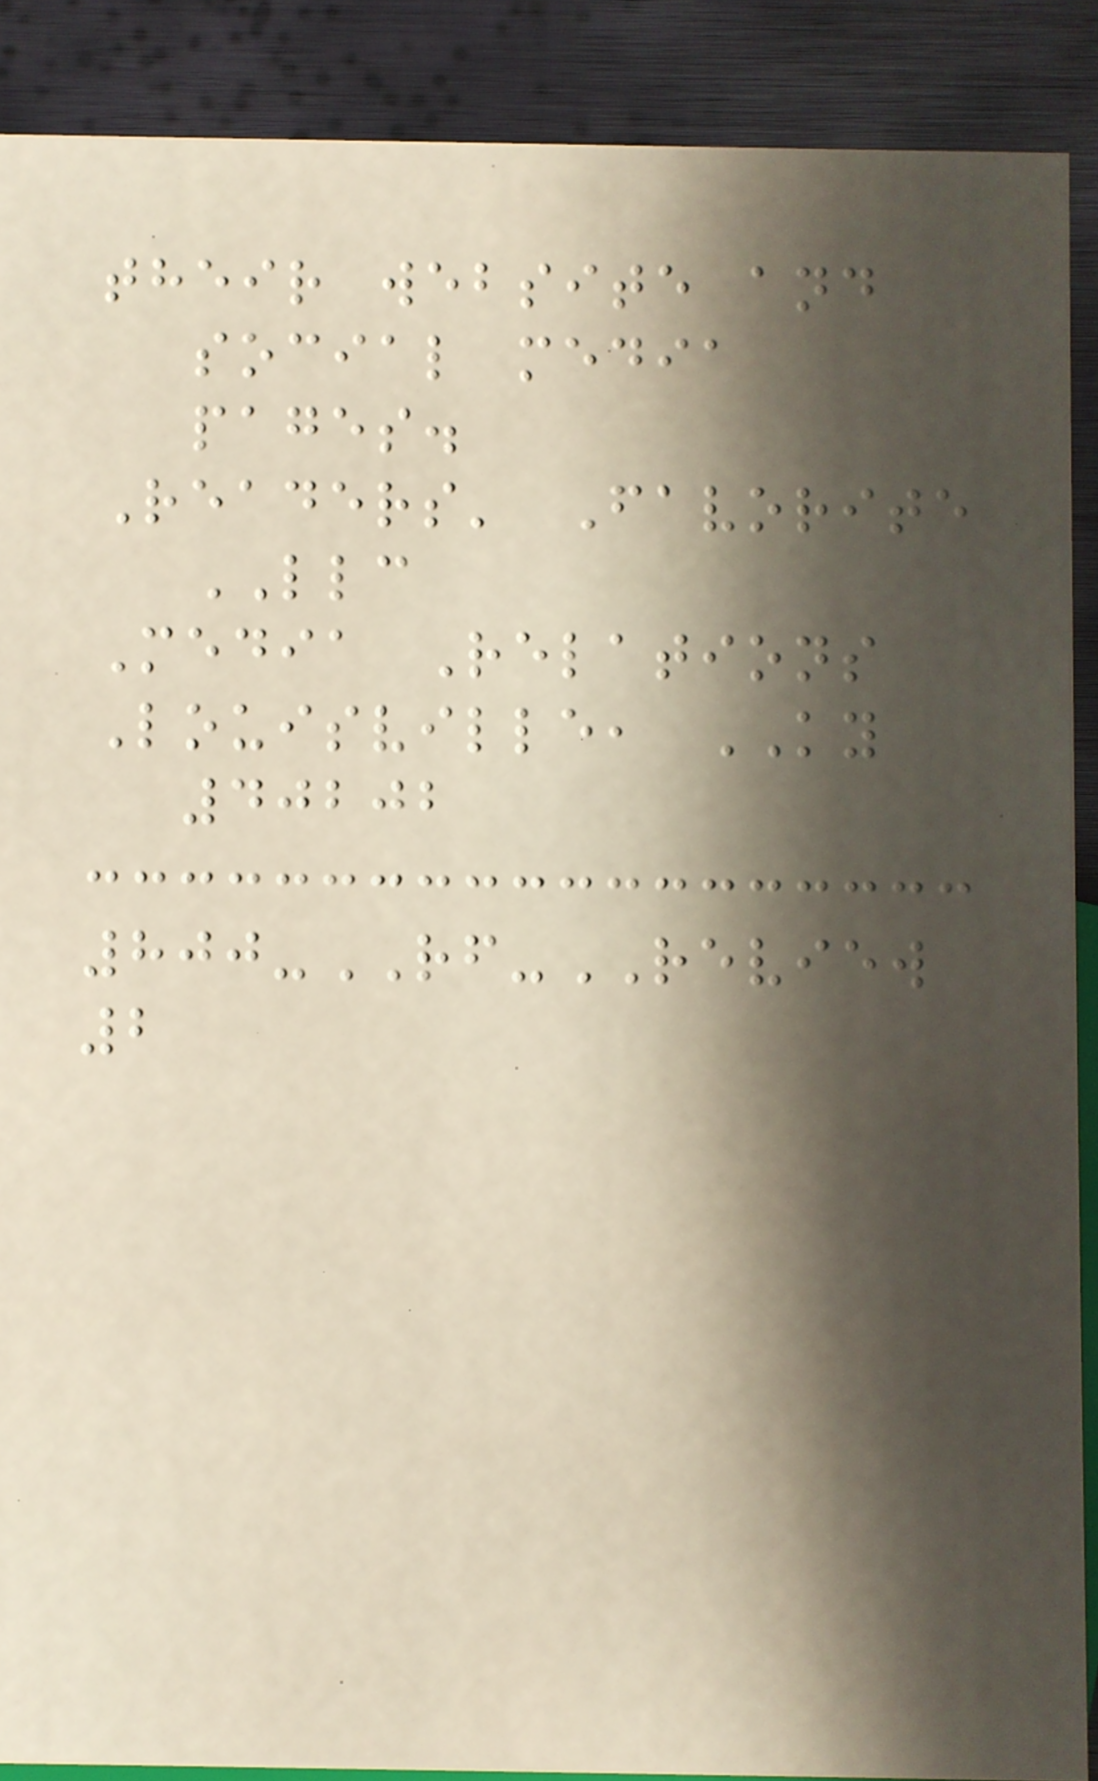their website and
social media
pages.
Readers' Favorite
LLC
Media Relations
Louisville, KY
40202
800-RF-REVIEW
2
